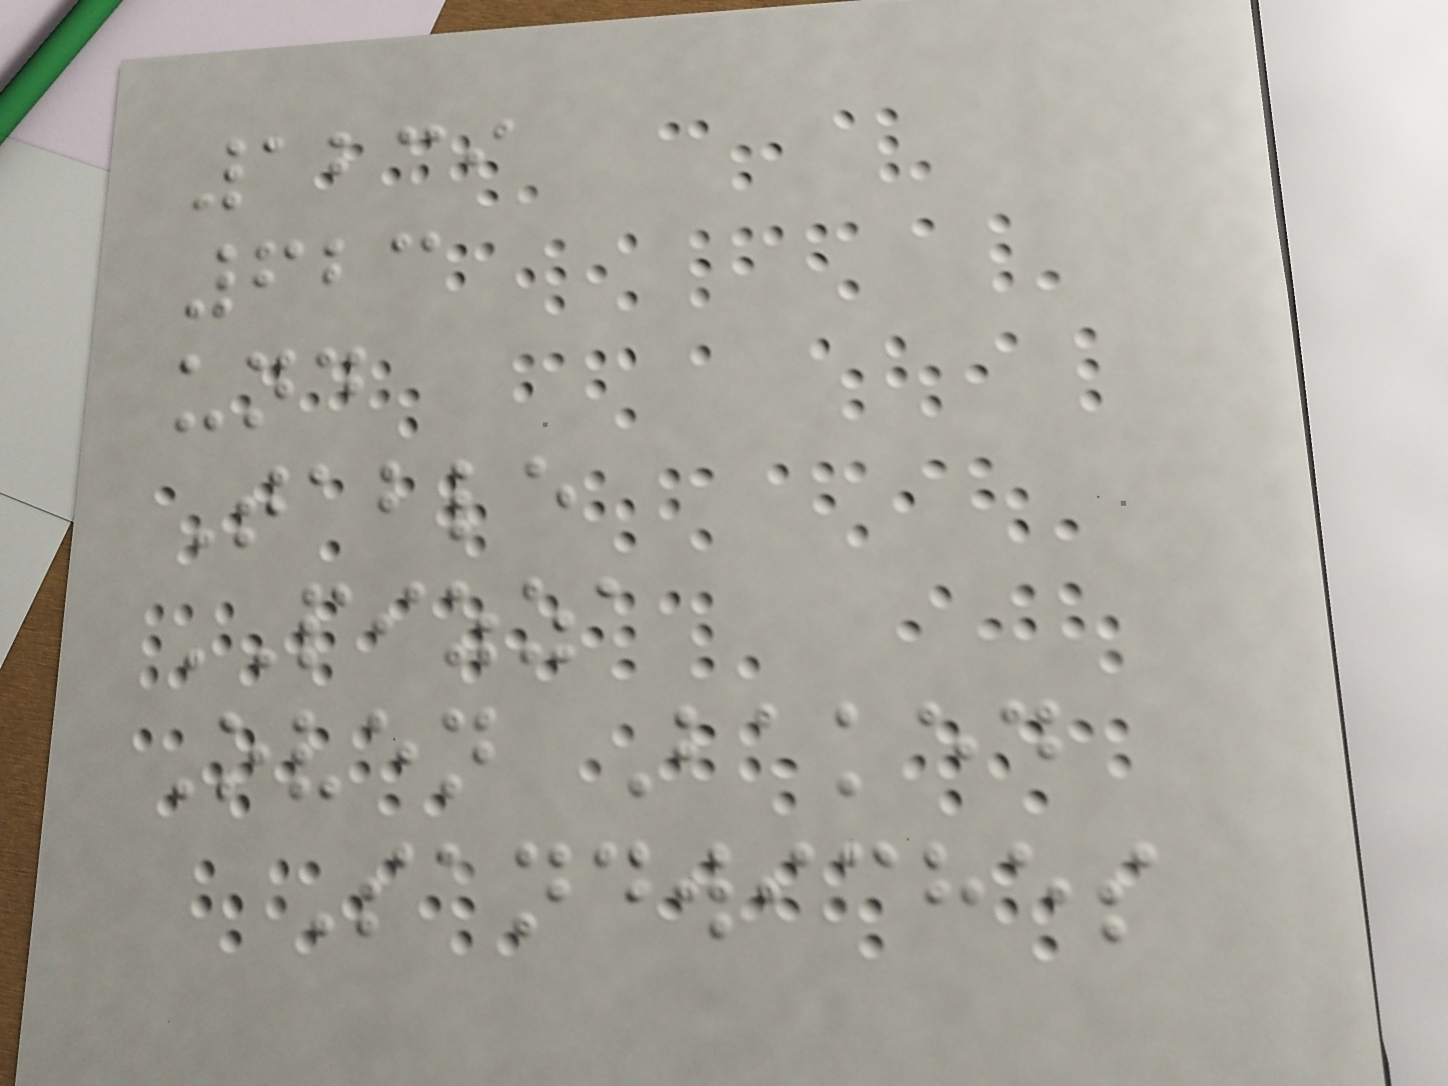1239
623
und
Table
PIZZA
Oven Baked
Sandwiches
